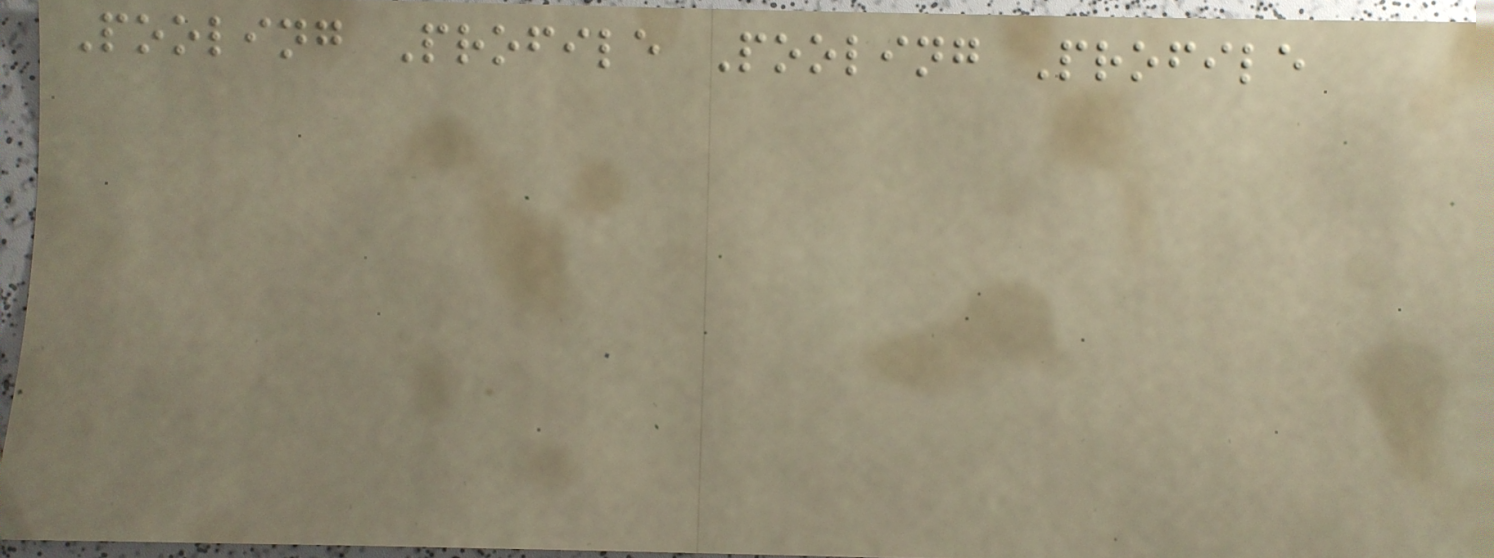Pooling Profile Pooling Profile
